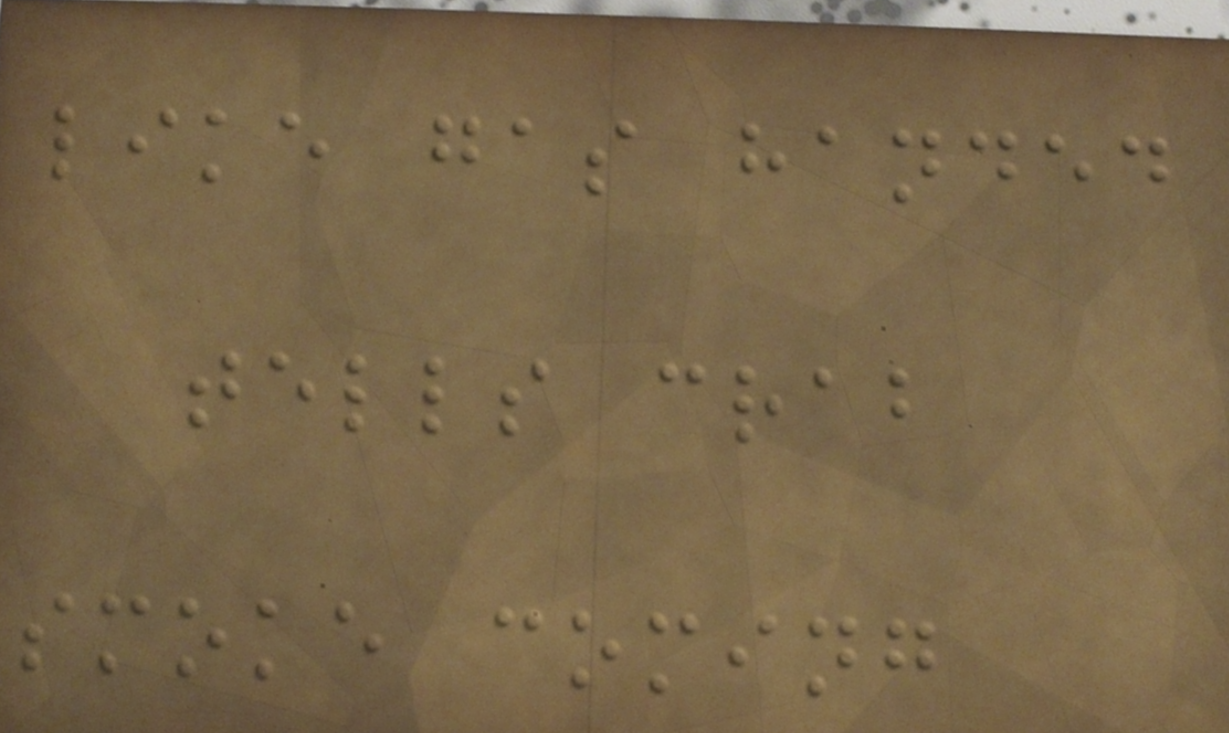like gas handed
tells crab
smoke coming
